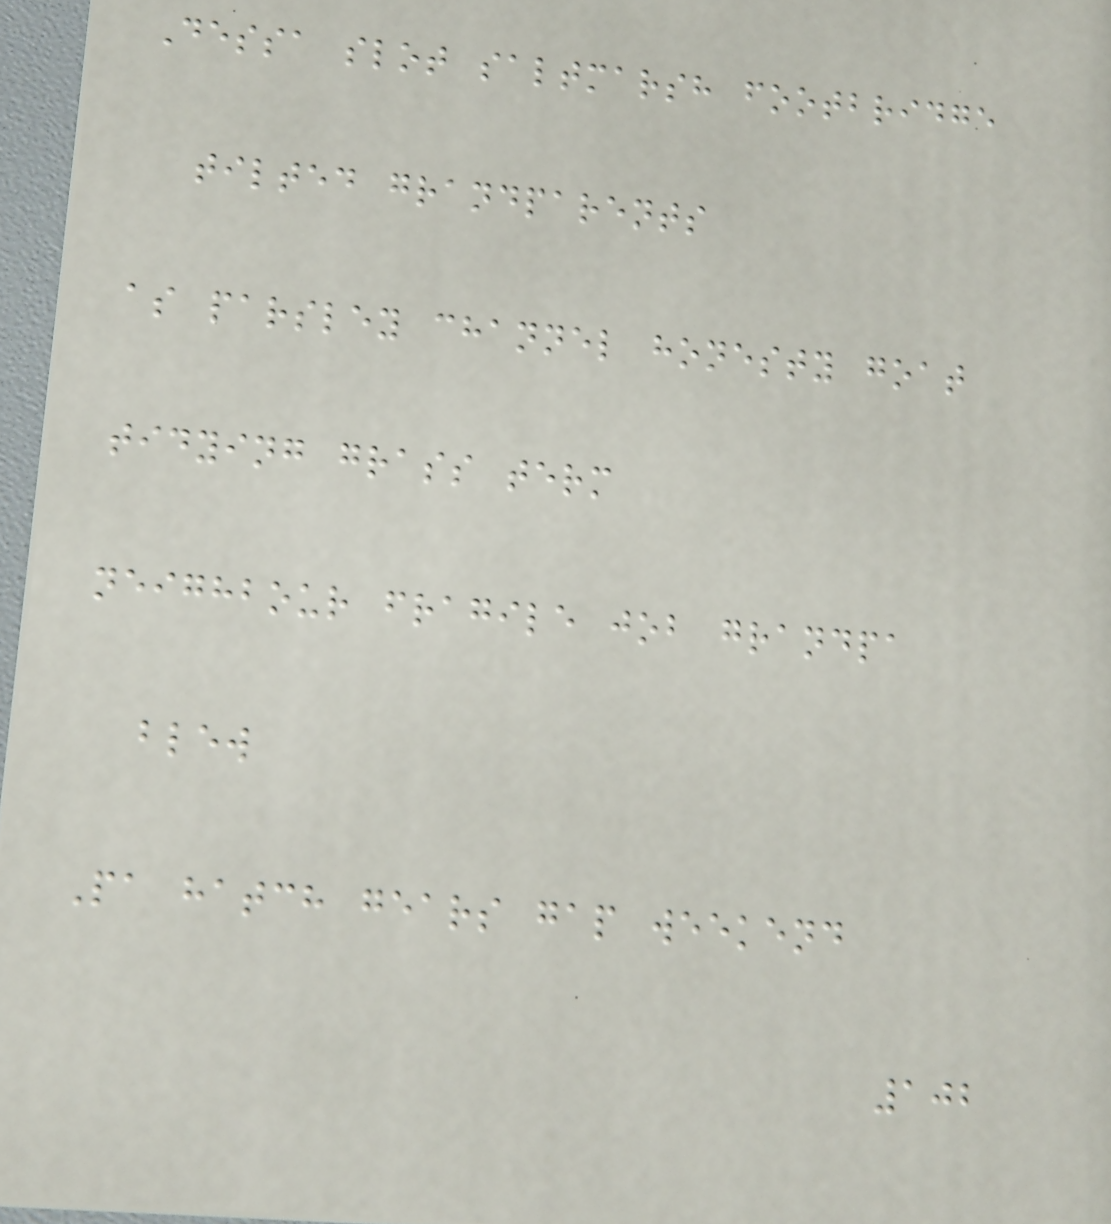Dessa slot saltmarsh footbridge
tilted grandparents
as parsley channel honesty goat
tidying grass term
neighbour fragile job grandpa
blew
Pa hatch gears gap weekend
102
